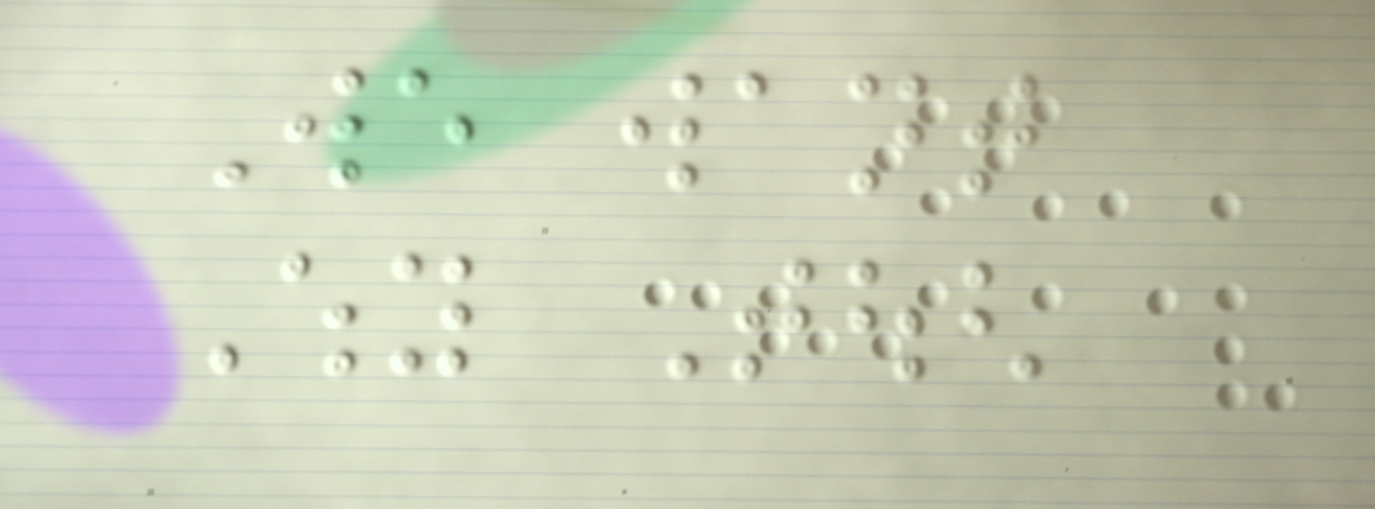We want
Why Tough
